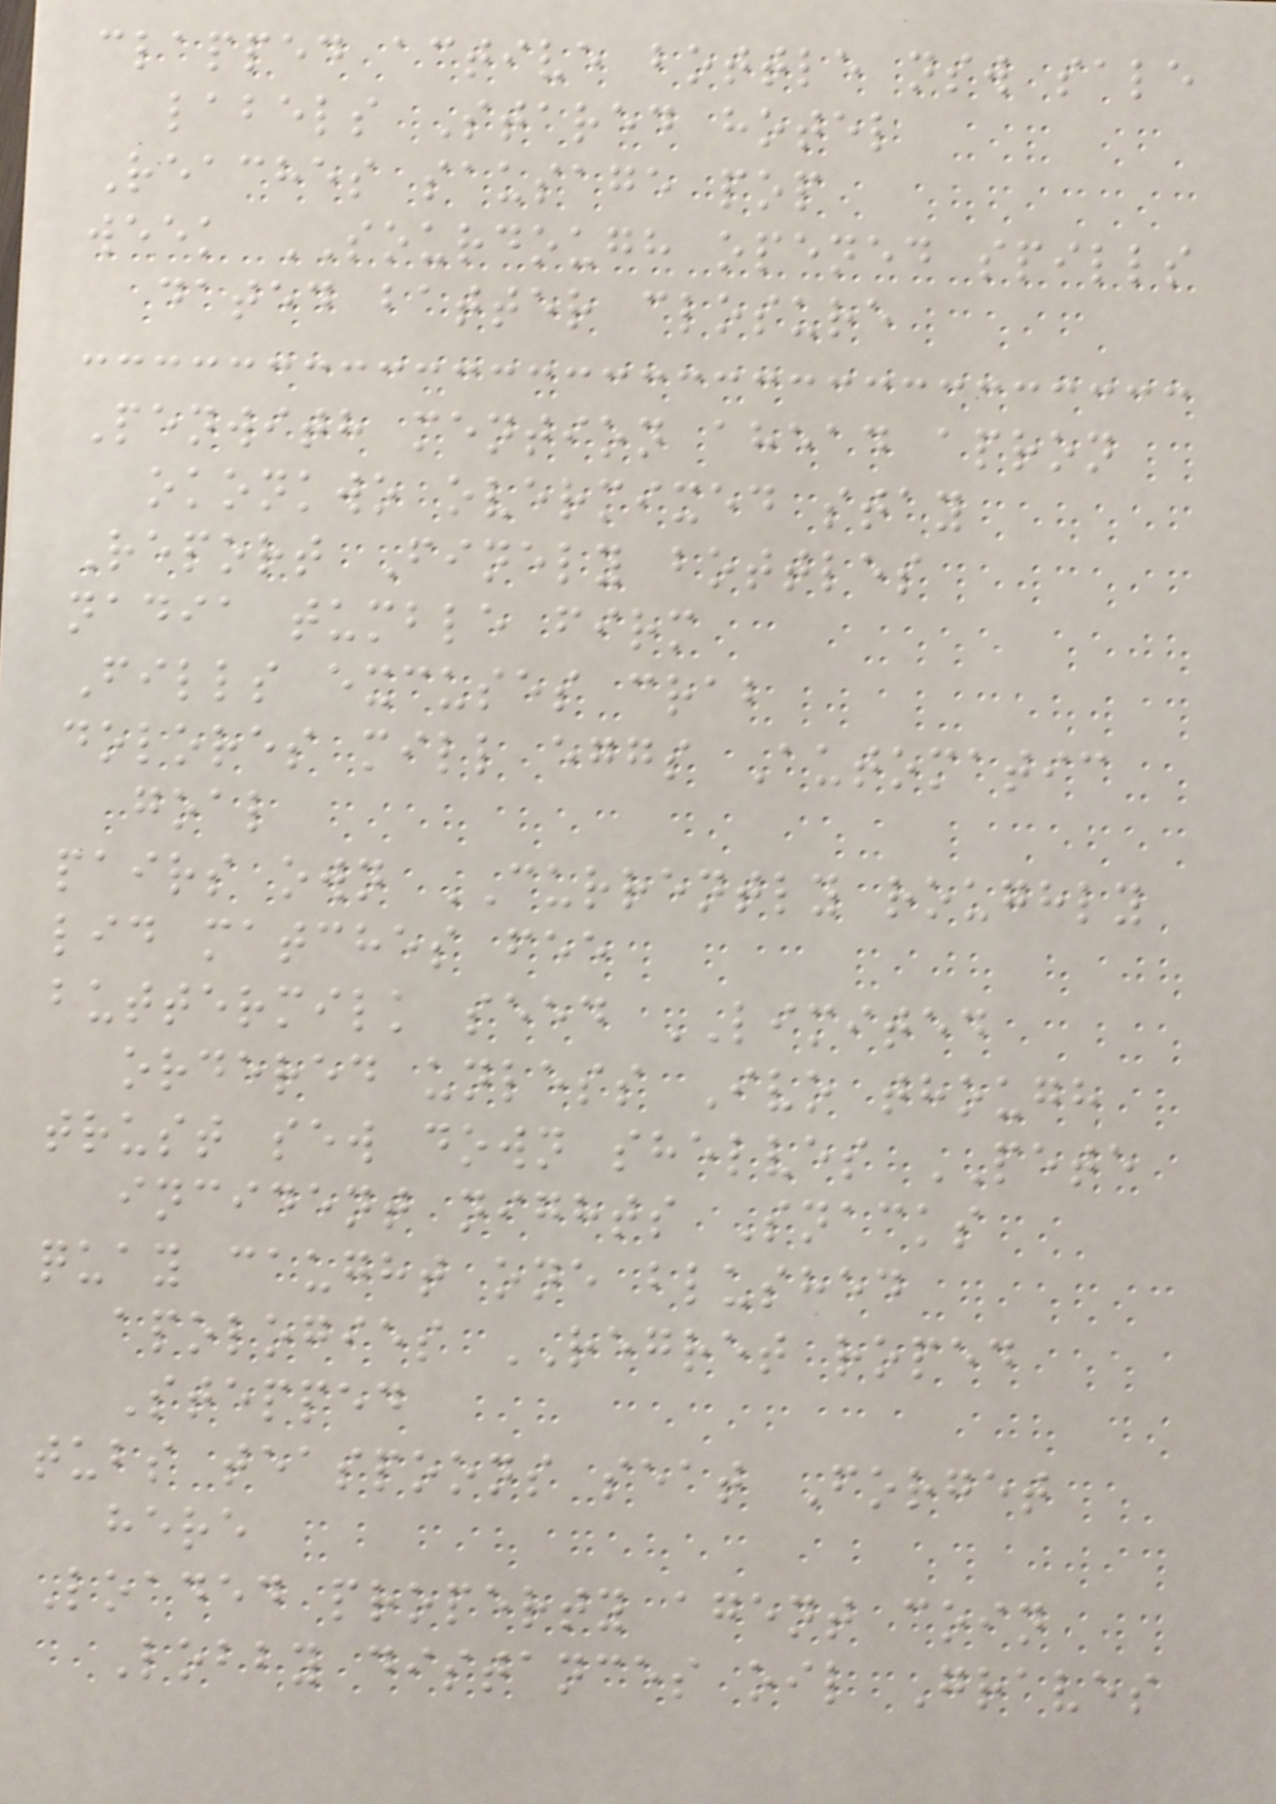clapped active bottle nsw sale
labels Stared hotel
Reaches sausage pop
week SOURDOUGH opened spills
dated batter closure
Penwith mention ahead apron
okonkwo overmixed stay
Report Finely bottles
nadia tumble firm
Fills excuses crab
dolores mill eggs Automatic
goal
pairs own CURRENTLY roughly
lid matches fee
buttermilk seed LIMITED
ordered unless Ivo though
trust sew down shelves PETE
incident nights Snacks
quay caught one blushed
apologies REGRET roped
Stepped
tubs teaspoons seat Forget
here
Loaded property agent coin
Lobby distances oil Graves
